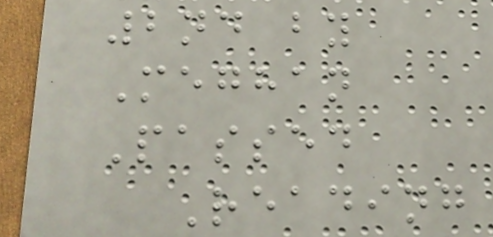2nd by
Meghan
Passed
Reading
